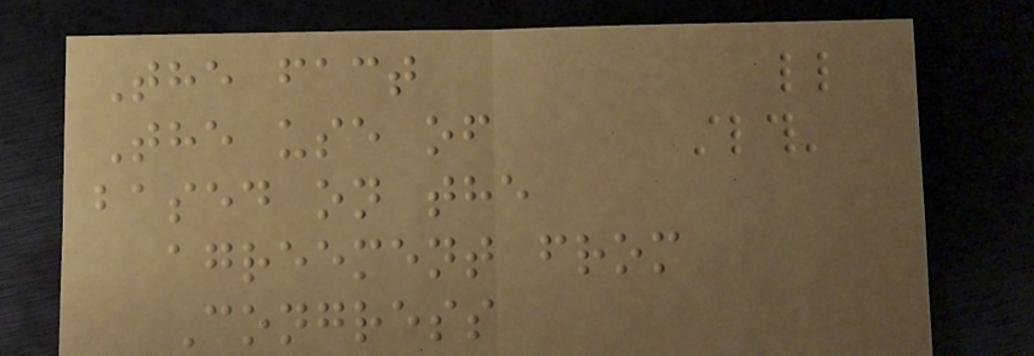The fact
The use of
based on the
agreement from
Congress
